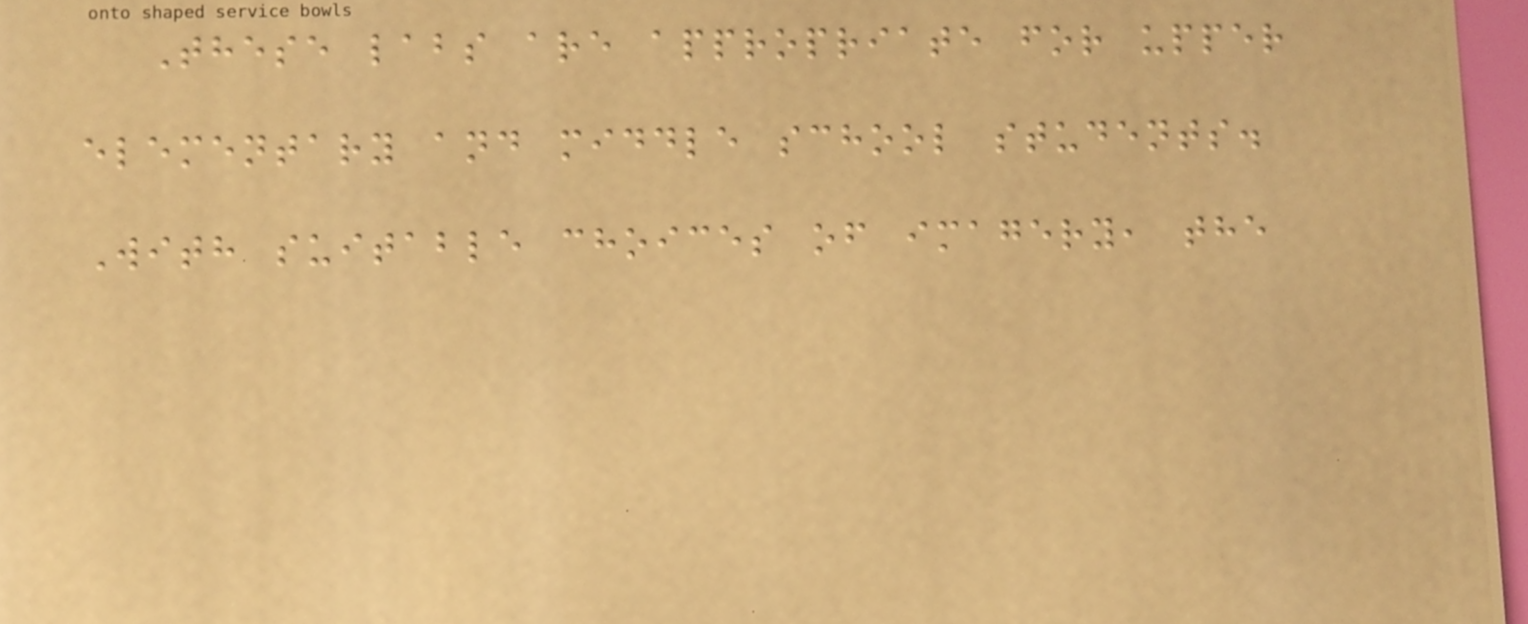These labs are appropriate for upper
elementary and middle school students.
With suitable choices of imagery, the
